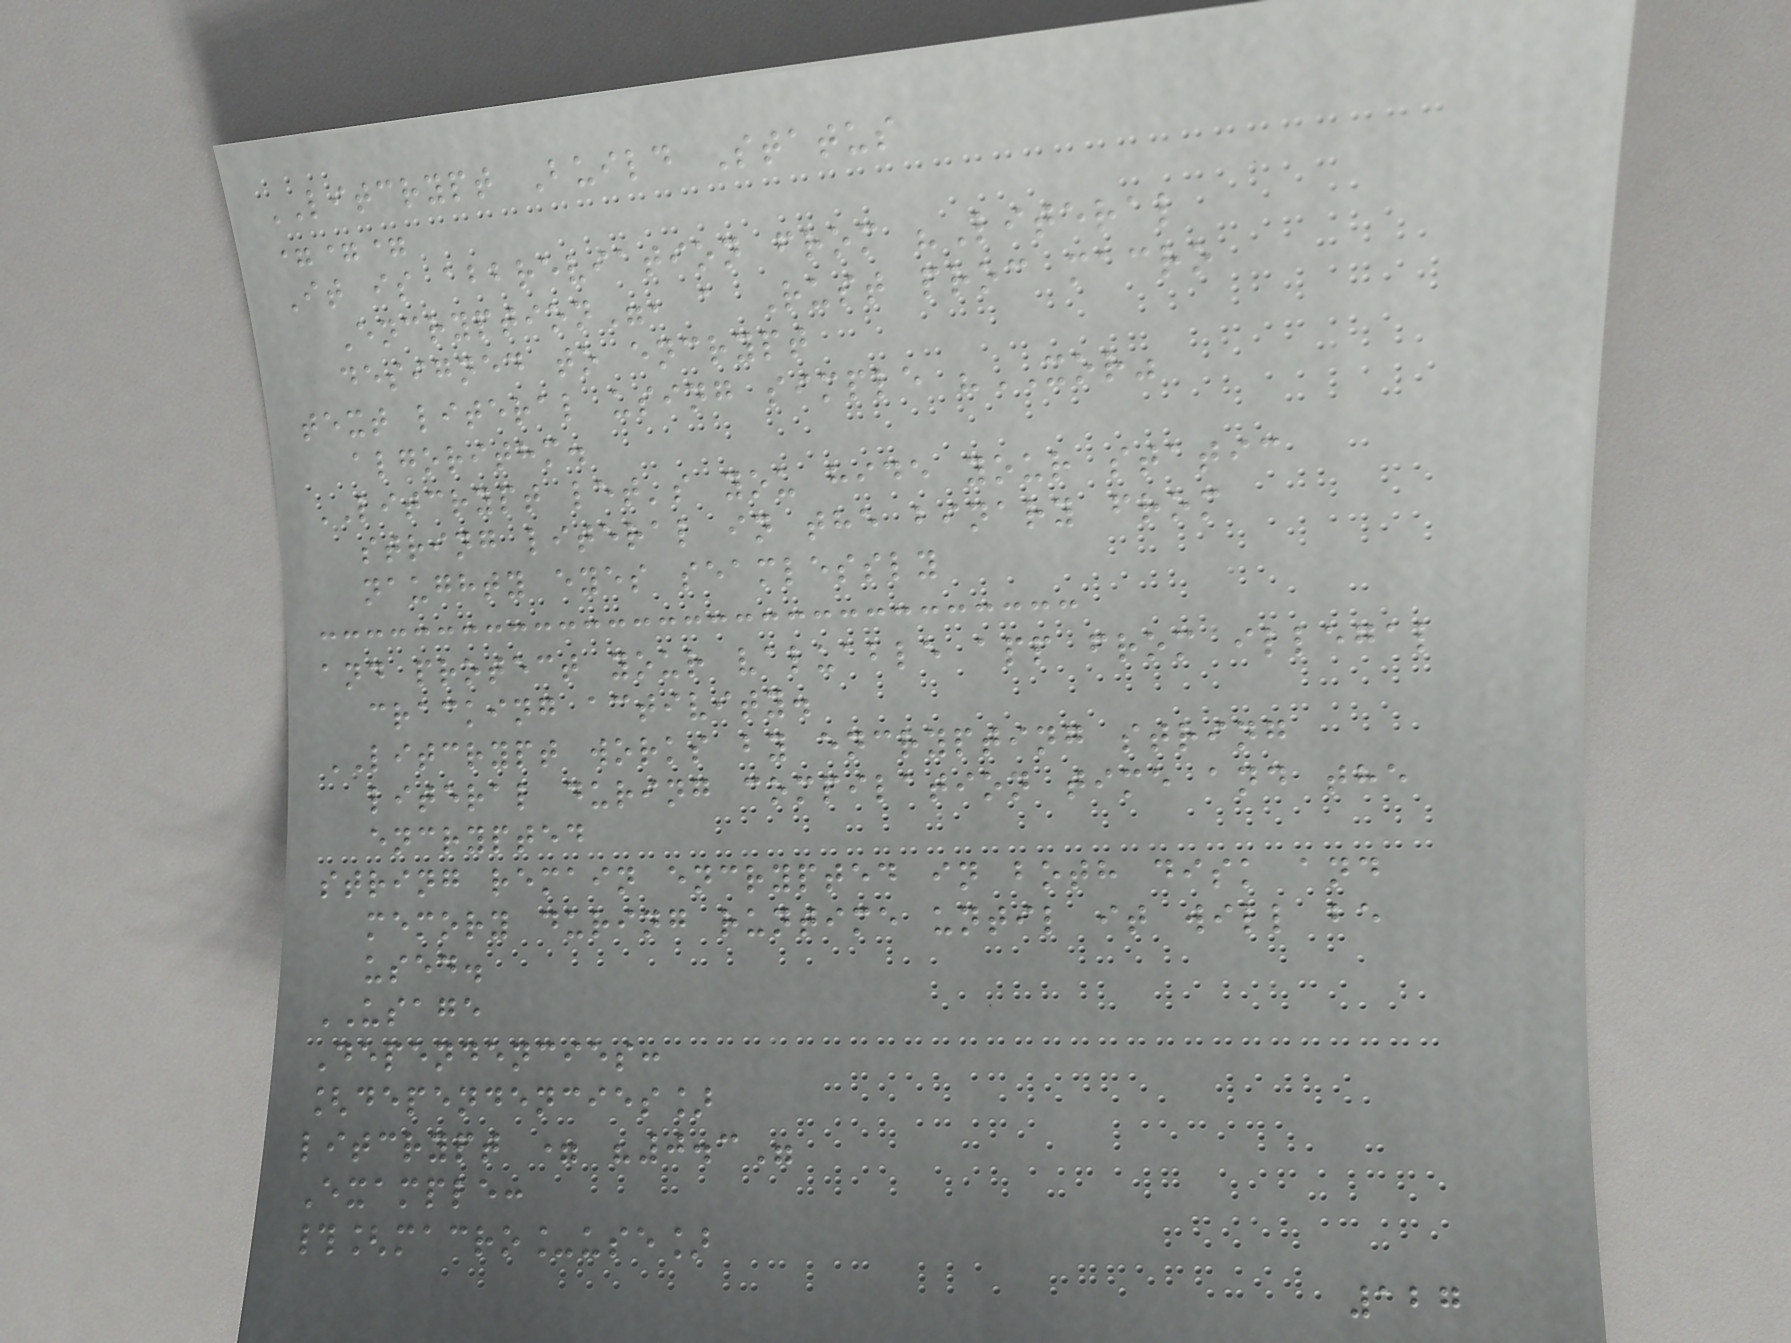LITCRYPT Build Status
===
It is abbreviation from "Literal
Encryption", a Rust proc macro
designed to encrypt
text literal using simple "XOR"
algorithm.
LITCRYPT let's you hide your static
string literal in the binary from
naughty eyes seamlessly
and protect your valuable app from illegal
cracking activity.
LITCRYPT works by encrypting string
literal during compilation time and the
encrypted
string remain encrypted in both disk and
memory during runtime until it will be
used.
USAGE
Dependencies:
[dependencies]
litcrypt = "0.3"
Example:
#[macro_use]
127
